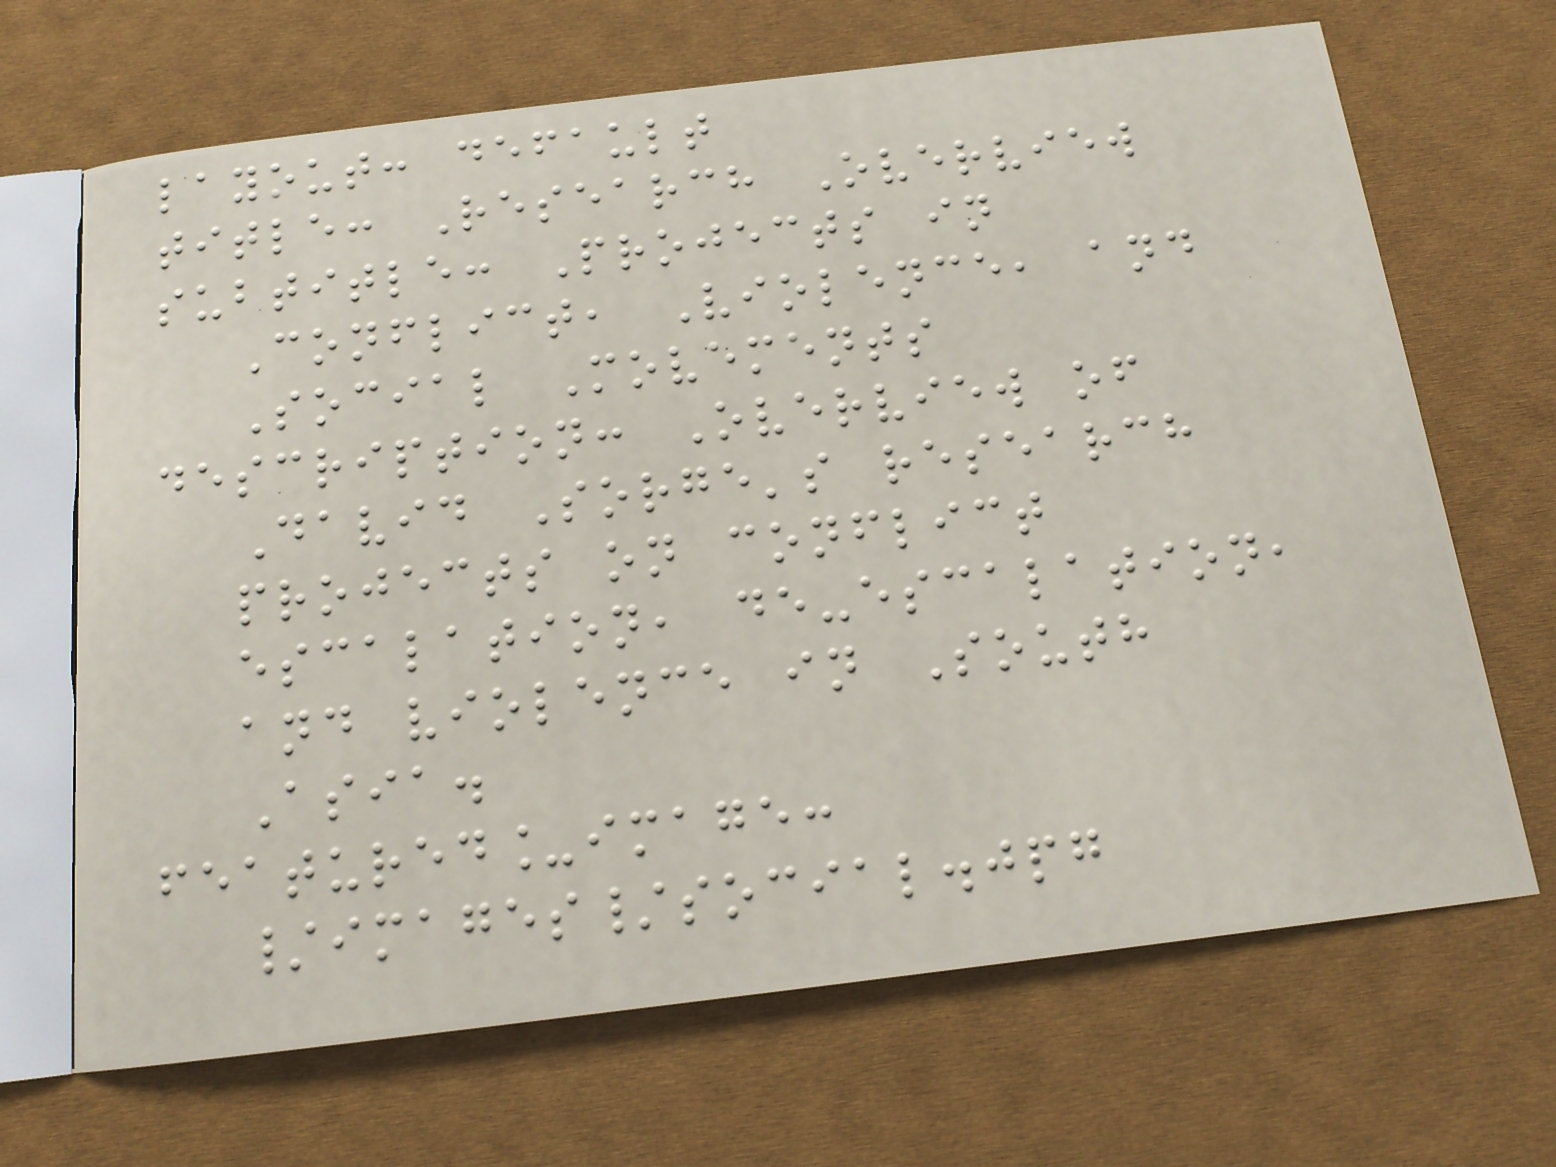layout: default
title: Research Overview
subtitle: Projects in
Conflict, Violence, and
Social Movements
description: Overview of
David Sorge's research
projects on conflict
escalation, de-escalation,
and violence in South
Asia.
featured_image:
/images/social.jpg
